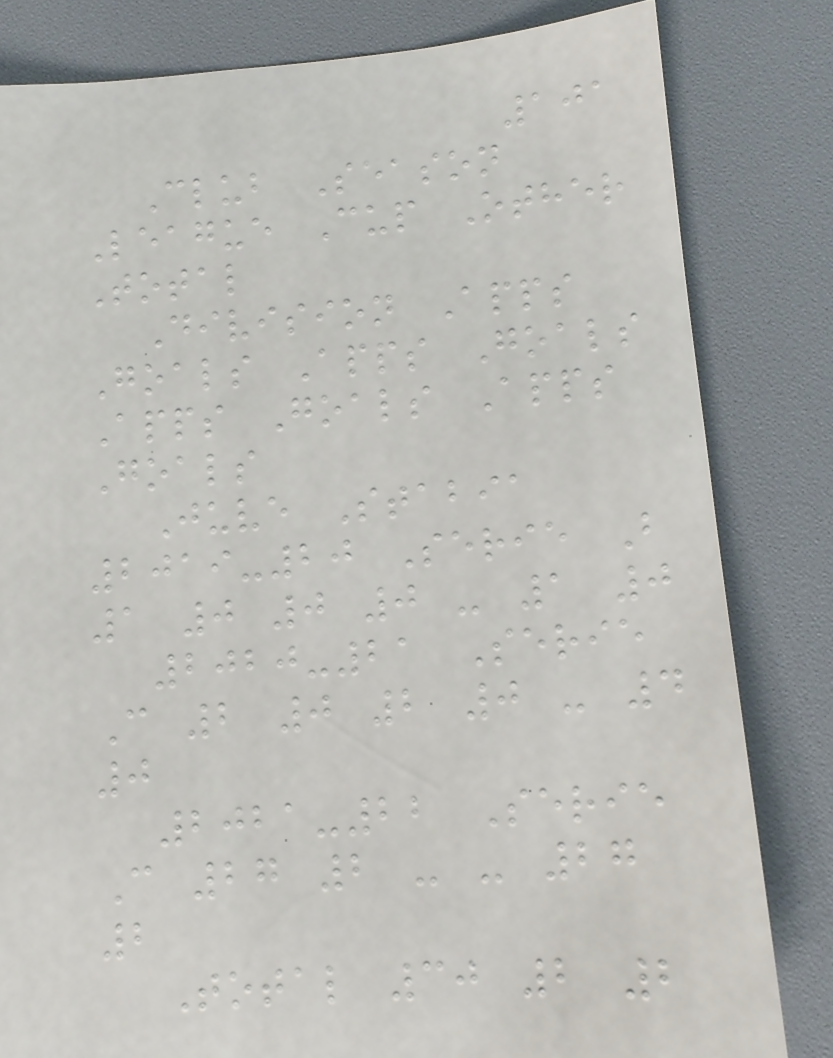101
Club Season
League Cup Other
Total
Division Apps
Goals Apps Goals
Apps Goals Apps
Goals
Juve Stabia
2019-20 Serie B
1 0 0 0 - 1 0
2020-21 Serie
C 2 0 2 0 - 4
0
2021-22 Serie
C 27 2 - - 27
2
Total 30 2 2
